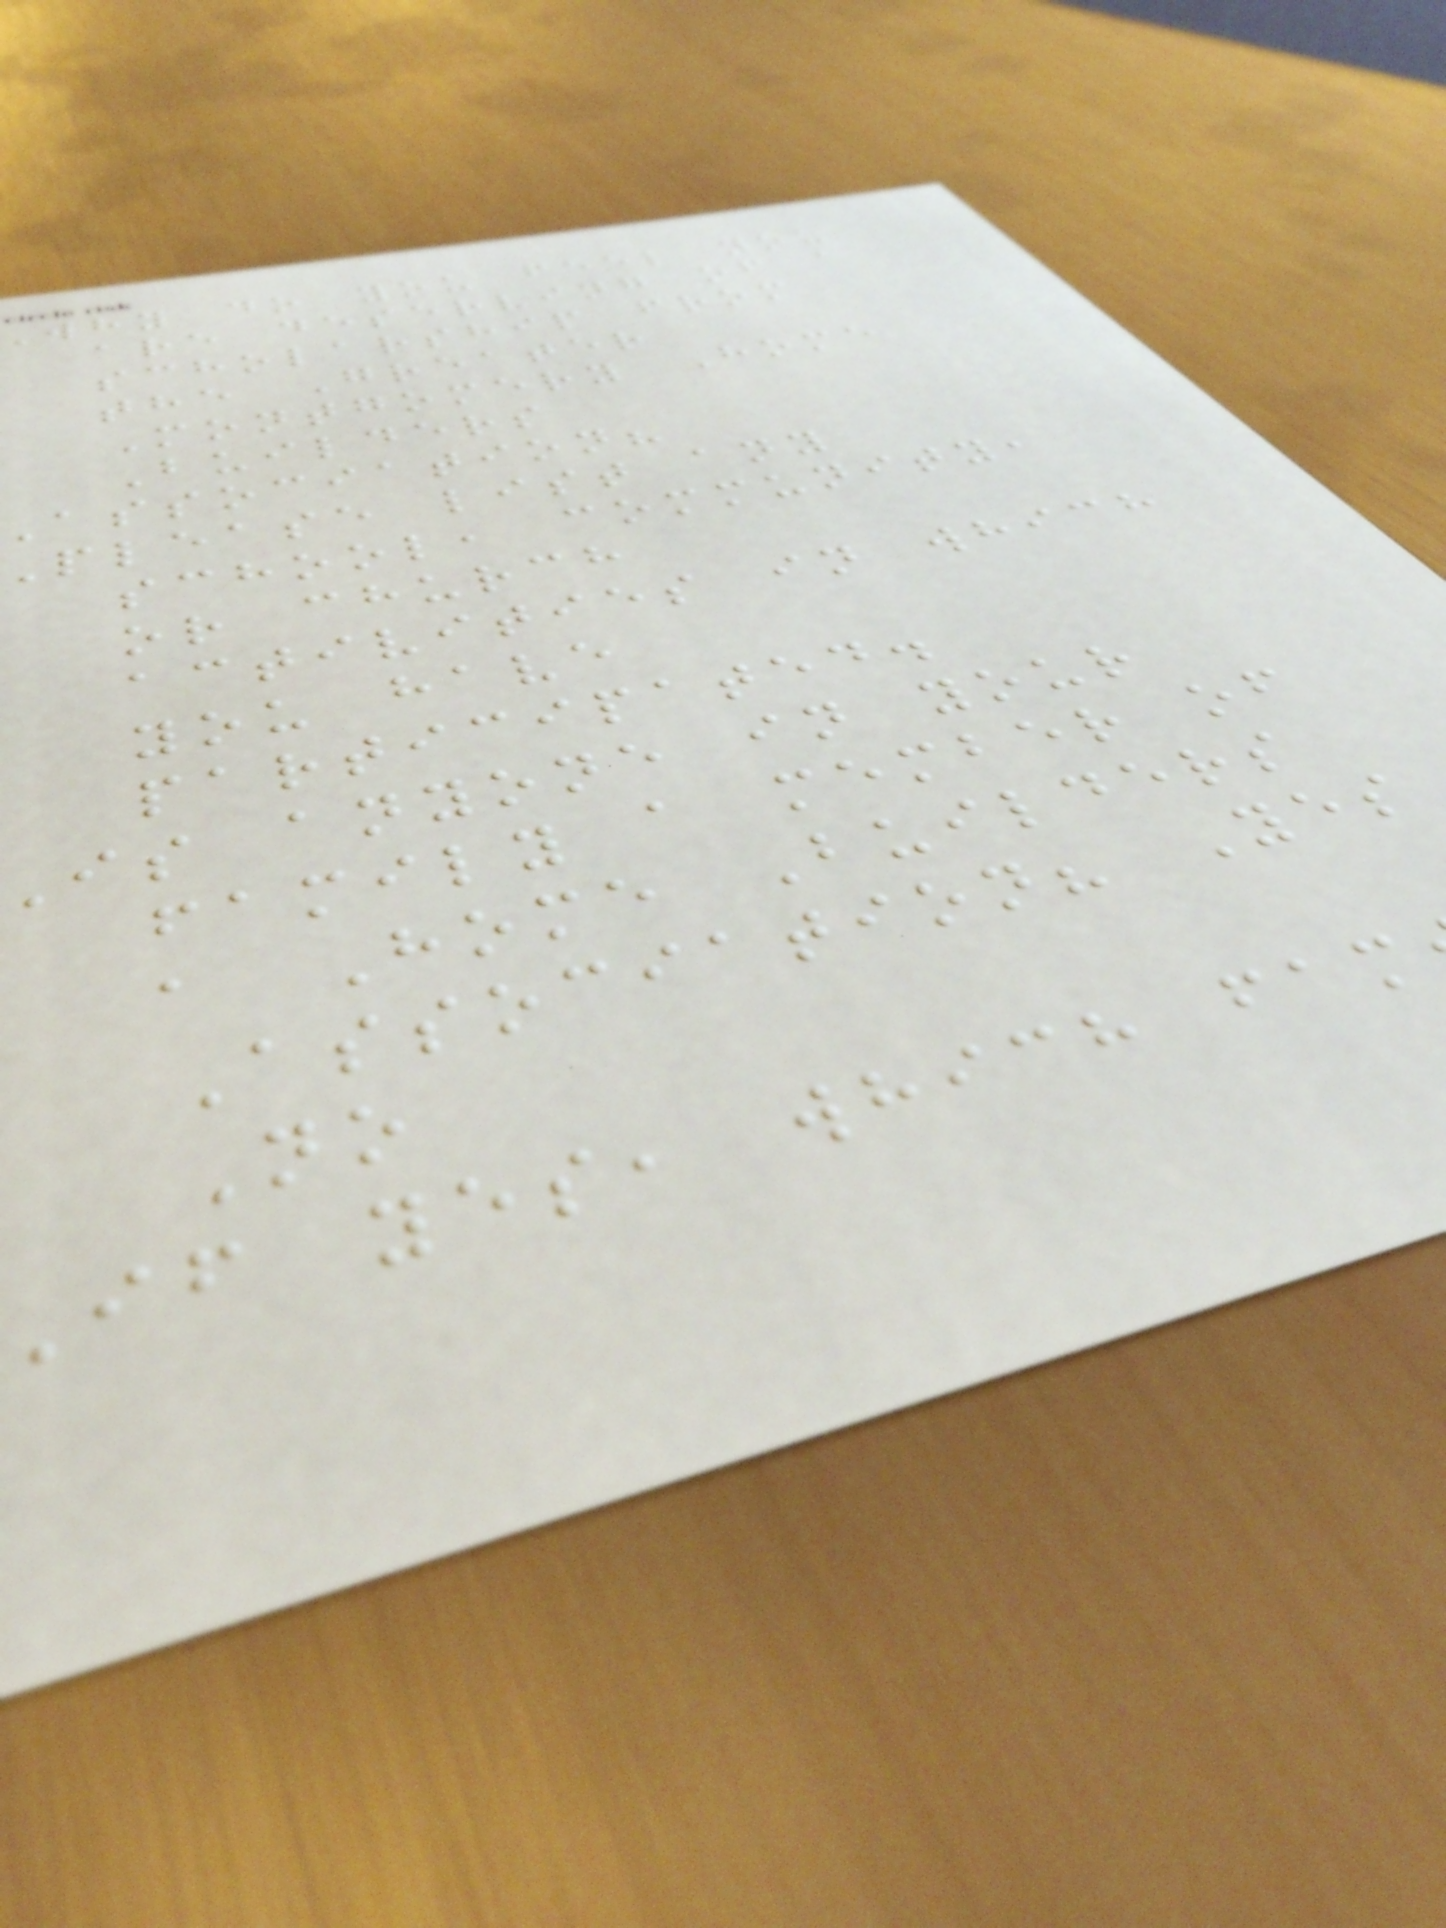why do you feel you
are deserving of a
scholarship from
the Greater
Montgomery Home
Builders
association?
please list any
school, community,
or church
activities in which
you have
participated.
is anyone in your
family a member of
a Home Builders
Association? Yes
No
if yes, which fam
